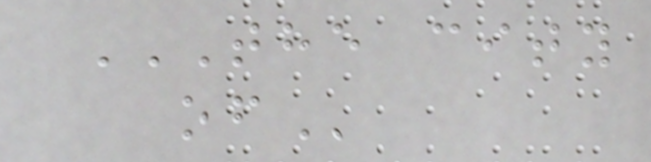THE CITY
OF
